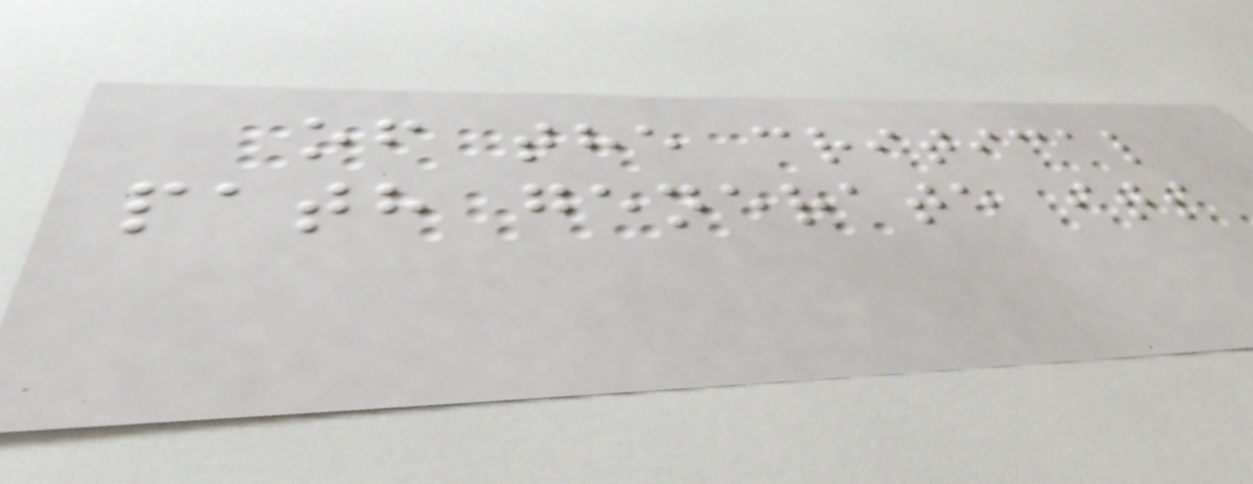of the critical
path generate its
